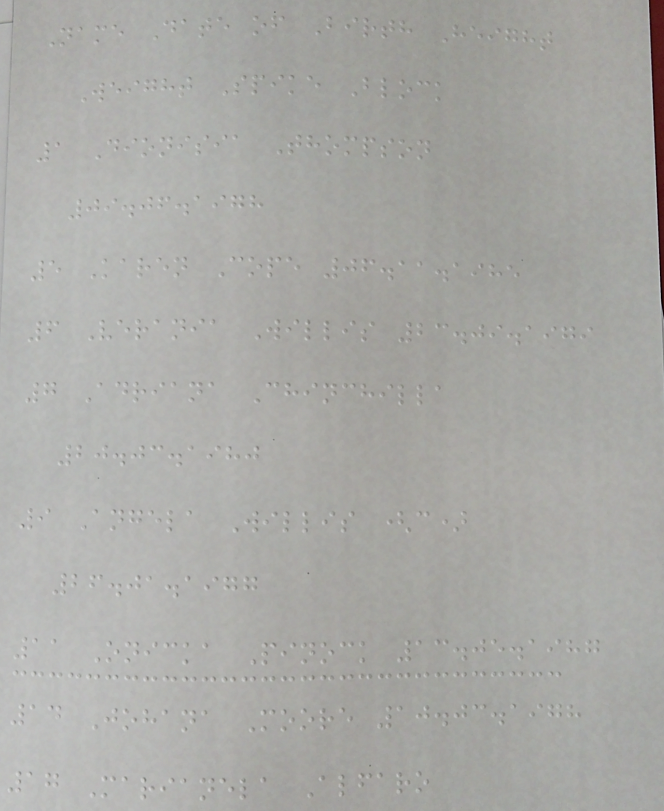Name Date of Birth Height
Weight Spike Block
1 Dionisia Thompson
09.06.1978
5 Karen Cope 06.11.1985
6 Verania Willis 23.09.1979
7 Adriana Chinchilla
20.03.1980
9 Angela Willis (c)
26.01.1977
11 Onicka Pinock 13.05.1987
14 Johana Moore 10.03.1978
17 Marianela Alfaro
